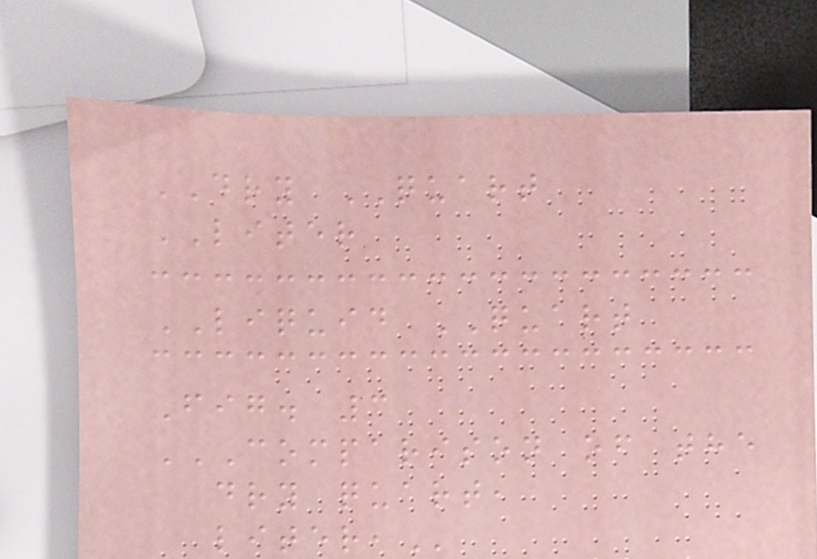DRY QUART
LITER
LIQUID QUART
Fig. 3
COMPARISON OF THE
DRY QUART,
LITER,
